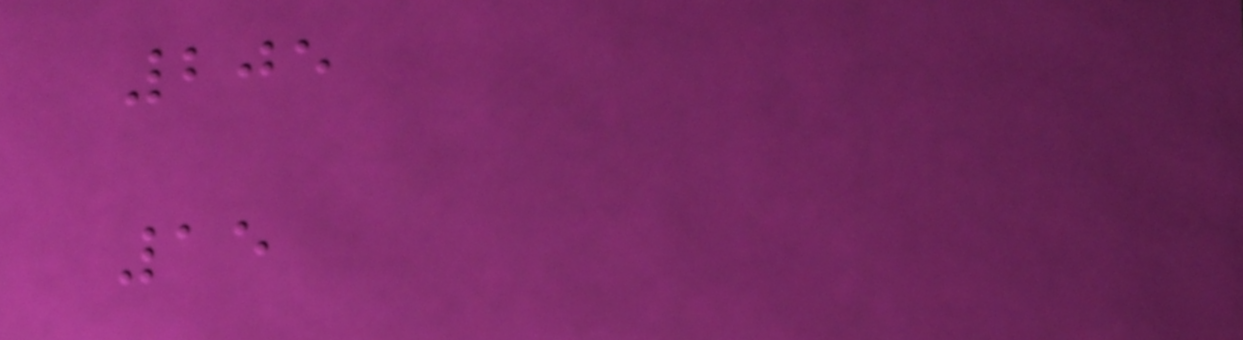205
15
